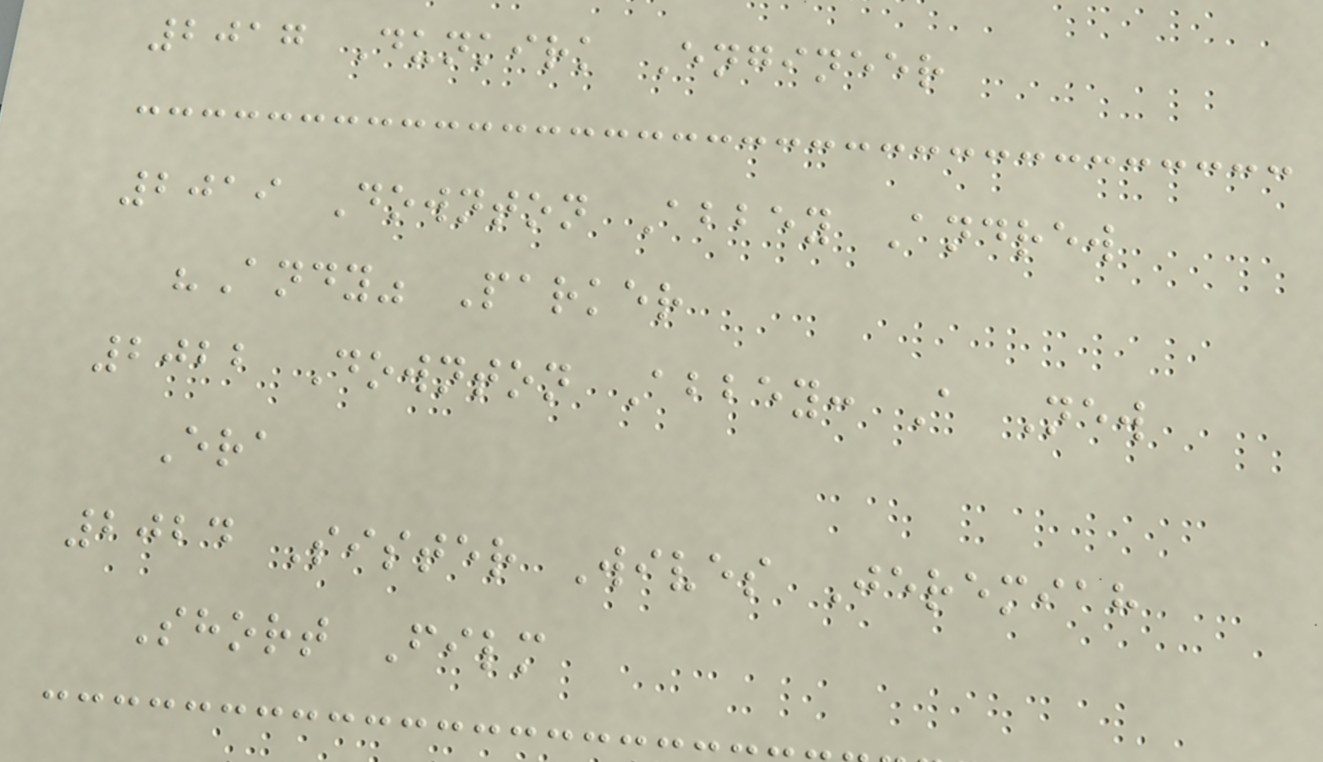2017 Dunkirk Engineer
2019 Downton Abbey Andrew
"Andy" Parker
2022 Downton Abbey: A New
Era
2024 Sister Wives Jeremiah
Short Film
